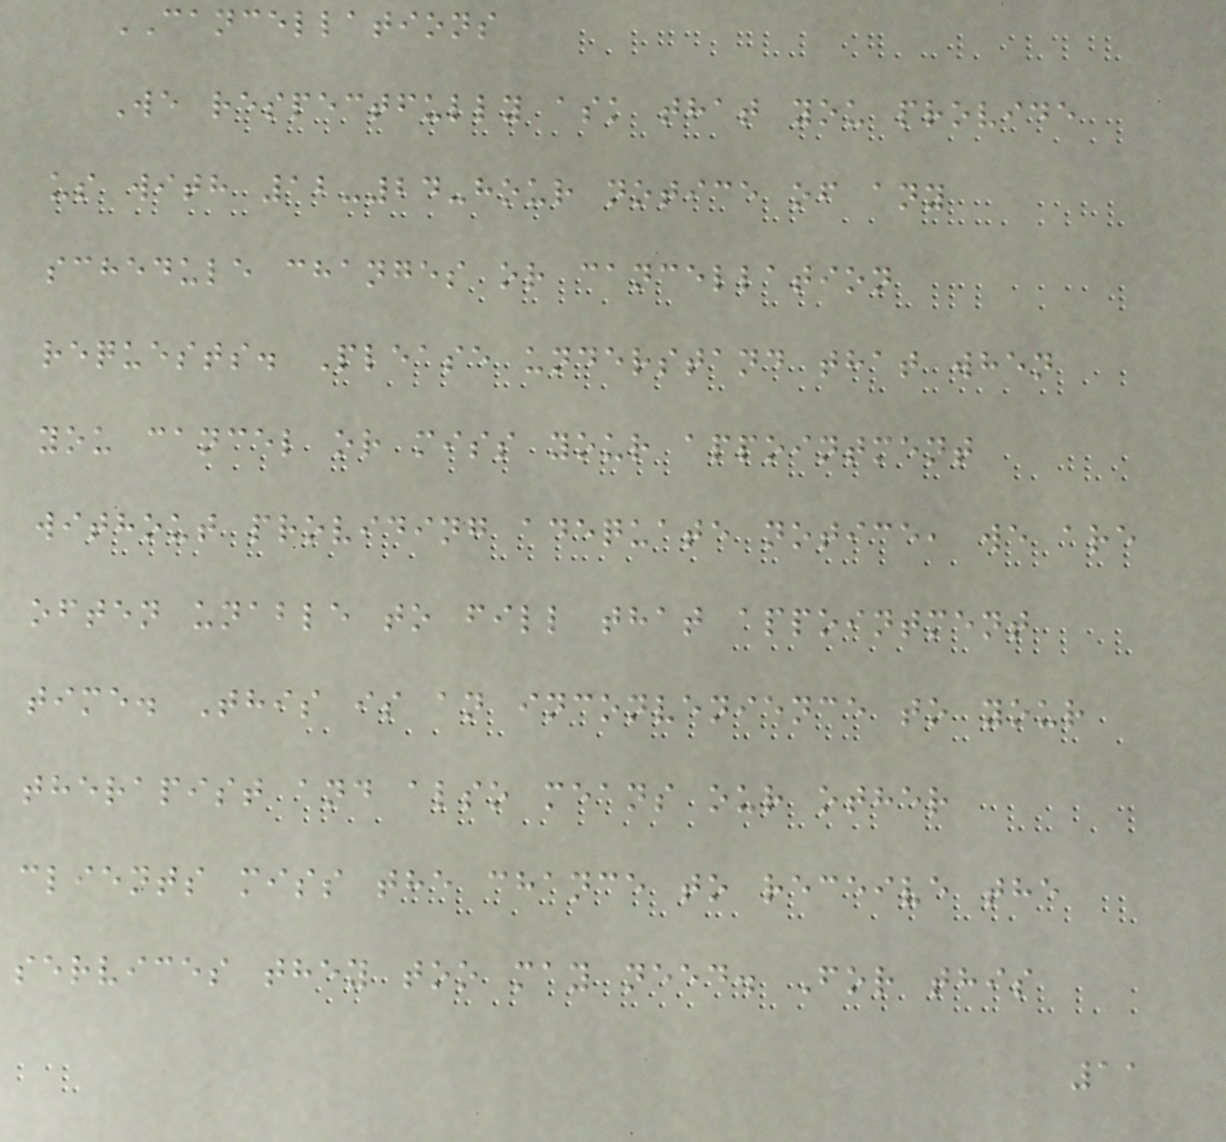CANCELLATIONS
We respectfully ask that you provide
us with 12-24-hour notice of any
schedule changes or cancellation
requests. Please understand that when
you cancel or miss your appointment
without providing adequate notice, we are
often unable to fill that appointment
time. This is an inconvenience to your
therapist and also means our other
clients miss the chance to receive the
services they too may need. For this
11
